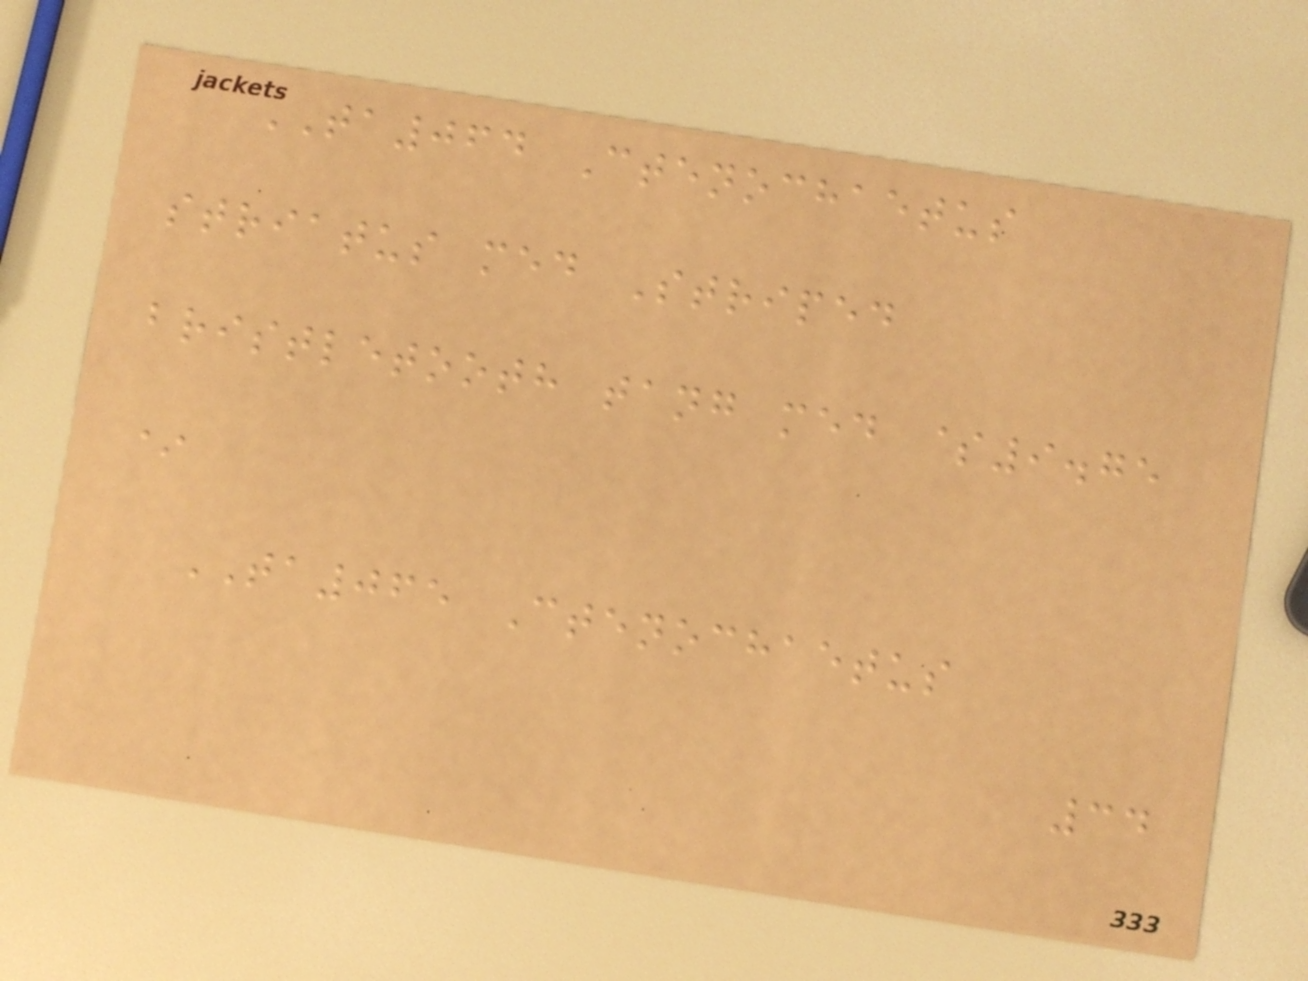TA064 Ctenochaetus
striatus med Striped
bristletooth tang med $9.75
*
TA065 Ctenochaetus
34
